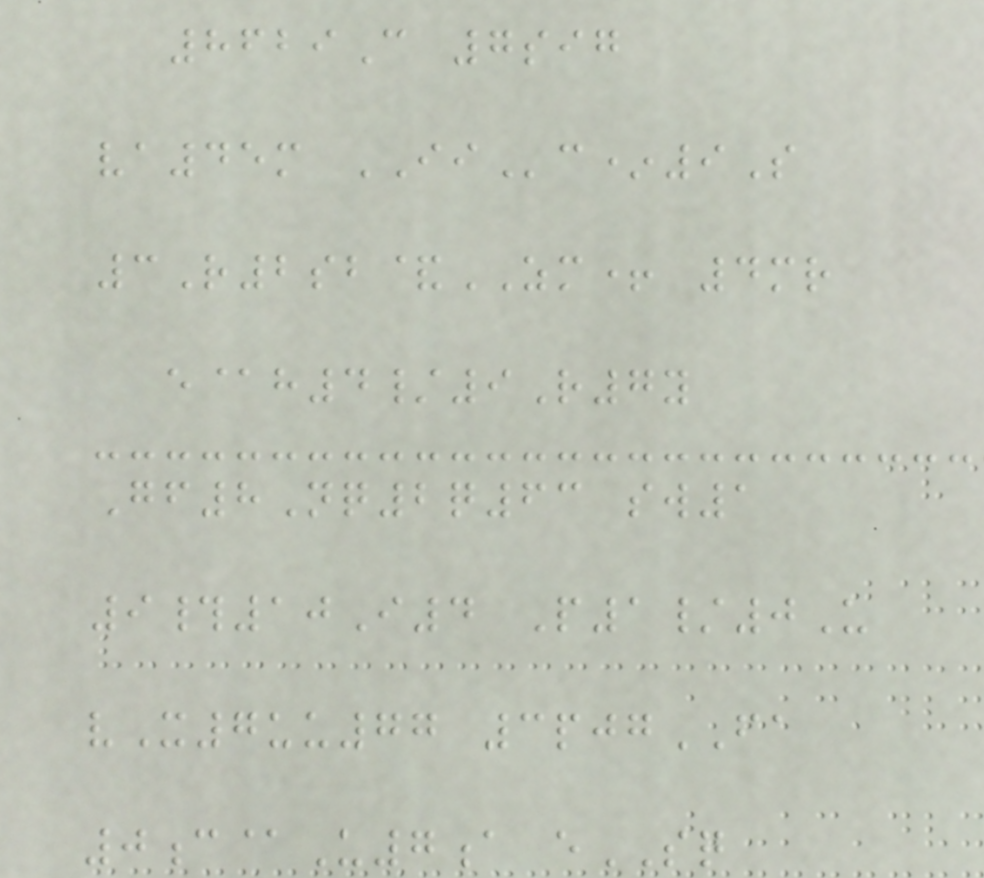8629C 7sig
va45m IIc*9S
3R2sb&ZM+ 4mr
e@h4/9R7y
Gf8Nq2q63 sw1
9#10I4 P1/0U
vX7uu77 3pjgFA
0c@U7a eSQ
